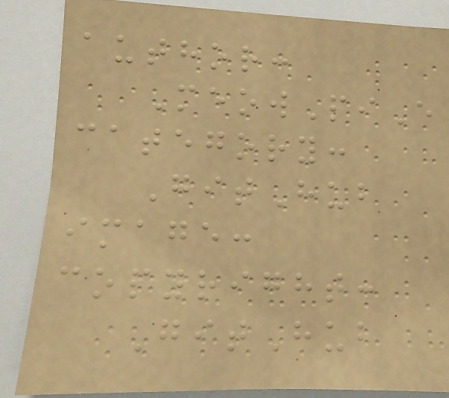author:
MeowPiE
category:
GitHub
image:
copyright:
GitHub
